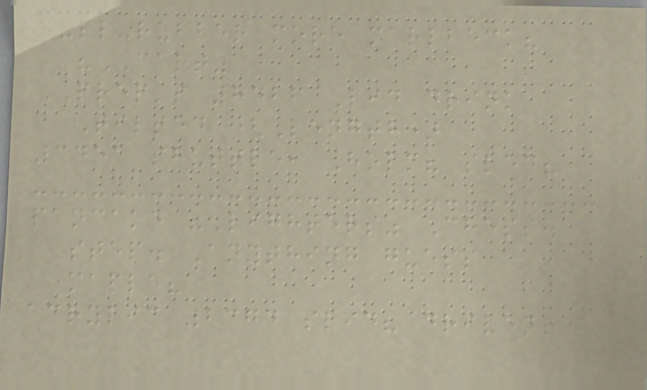dull-rubber more marlbeck?
"CART"
PREP's 8426 Lid drink
Tilted (Length)
3451 shuttle, Holm? sled?
pancake "Lighters" Chess.
step. Anything guess
maple?
acrylic 2374 slid? driven!
